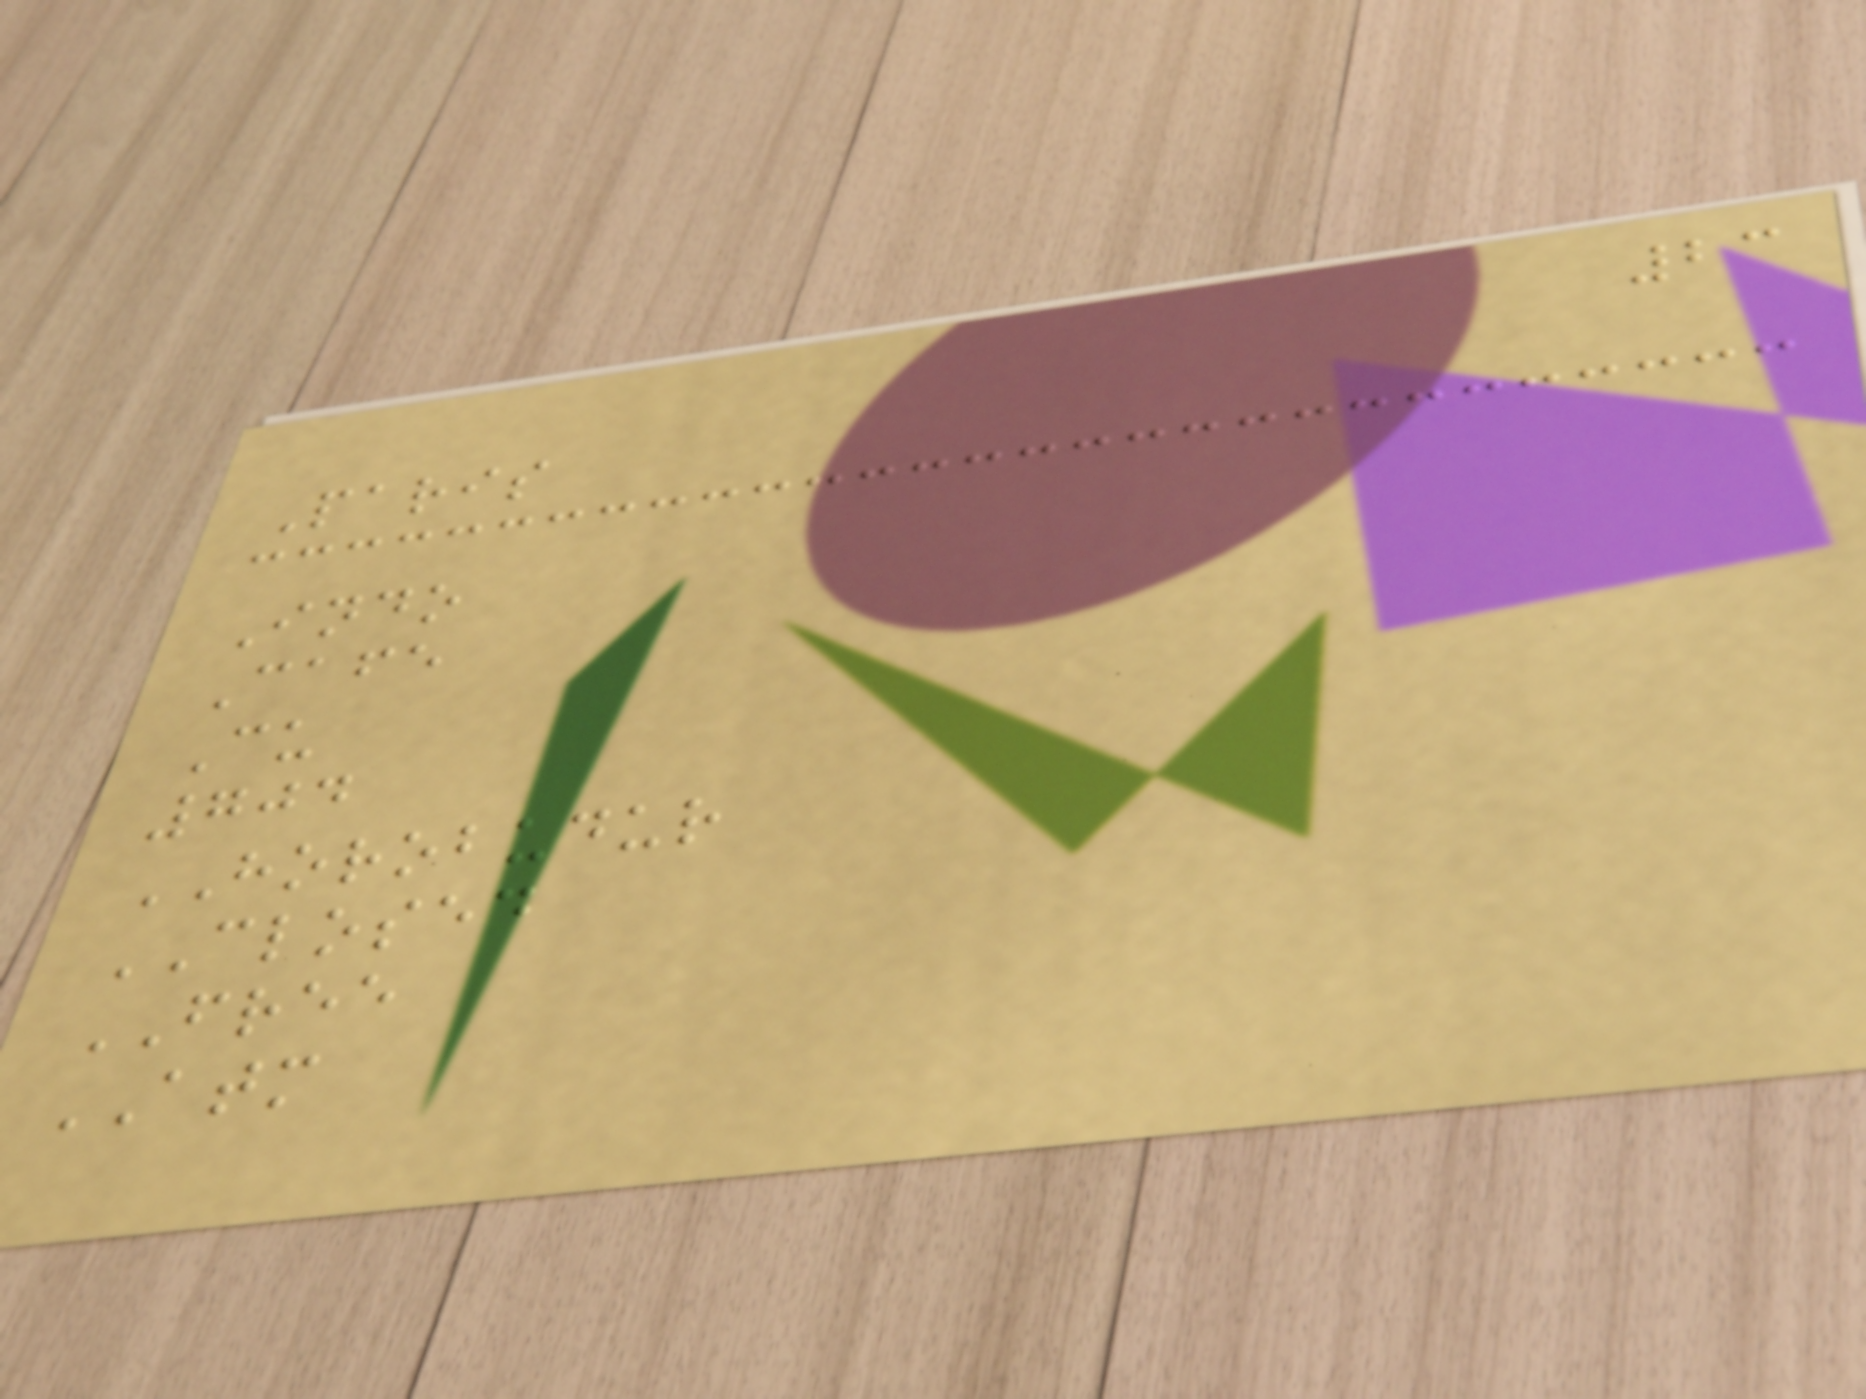23
Paris
Indo
Cafe
Cu
704
HOROBUDUR
CLOSED
FREE
ATM
